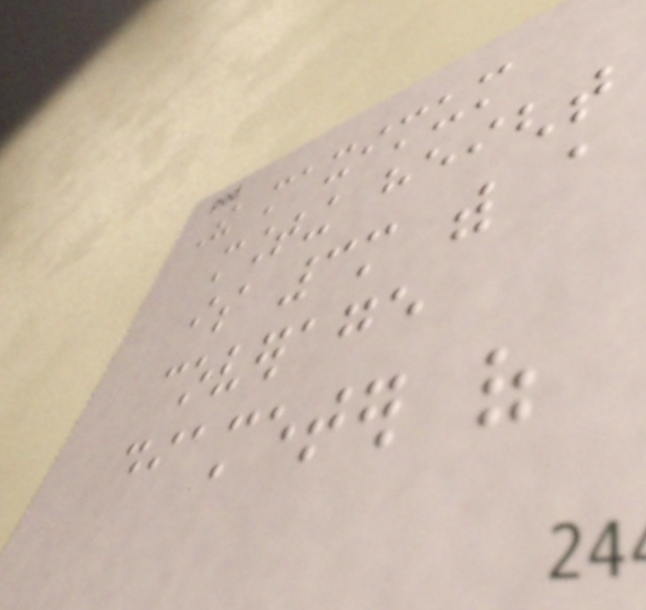The maximum
mounting height
is 3m with a
coverage
diameter of
